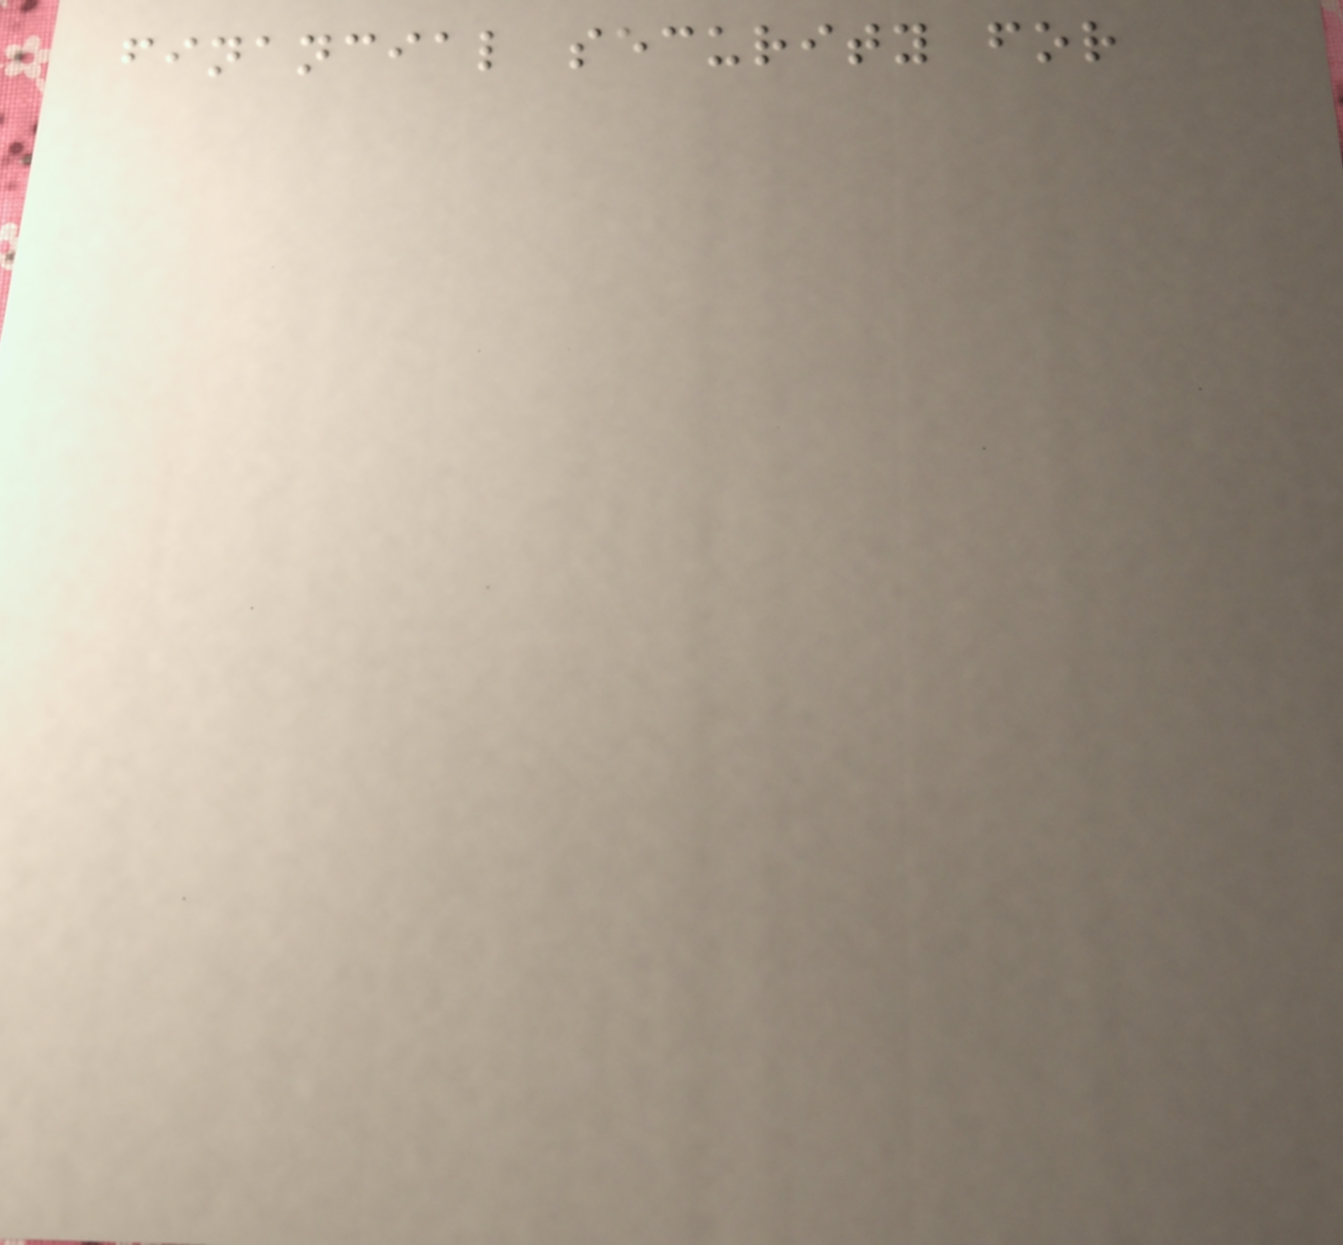financial security for
